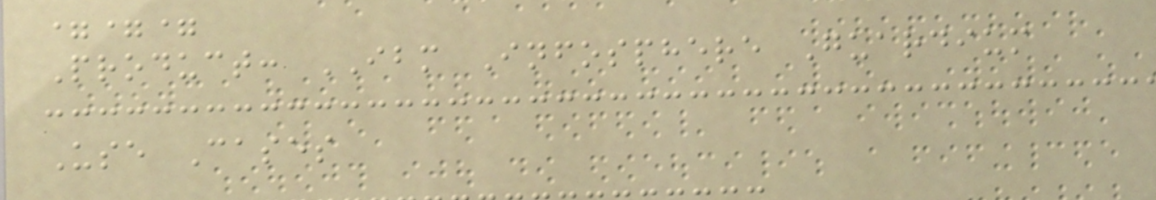===
Product: IBM Infosphere Guardium
Use Cases
